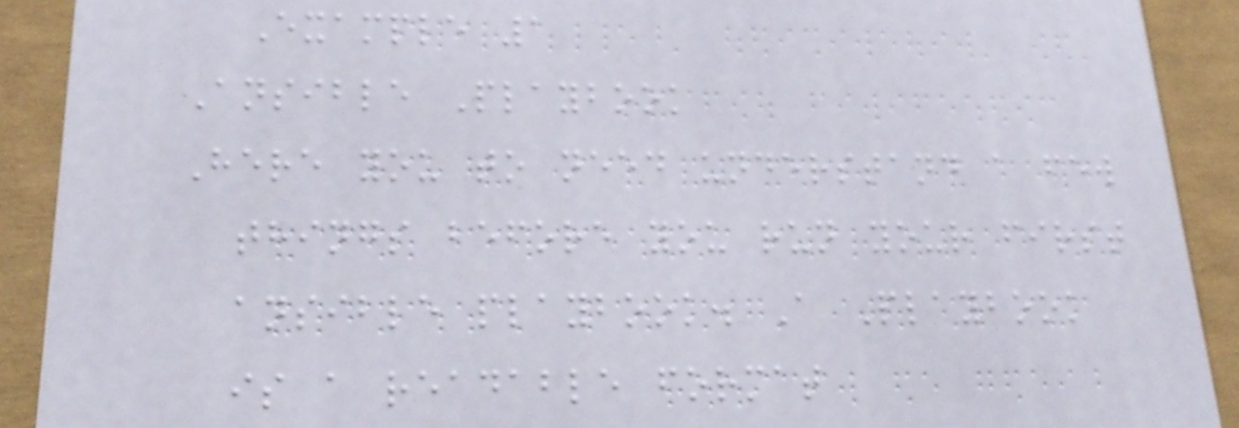Example 1
Ansible Playbook
Here you to need understand a few
things before you run your first
ansible playbook. A Playbook
is a readable format
